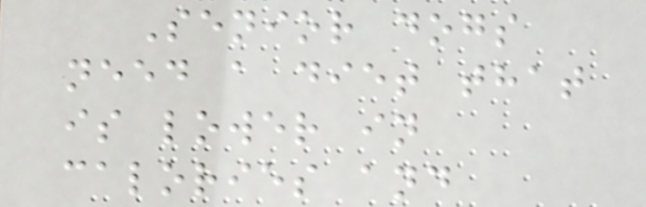Senior dogs
need a diet that
is lower in
calories and
